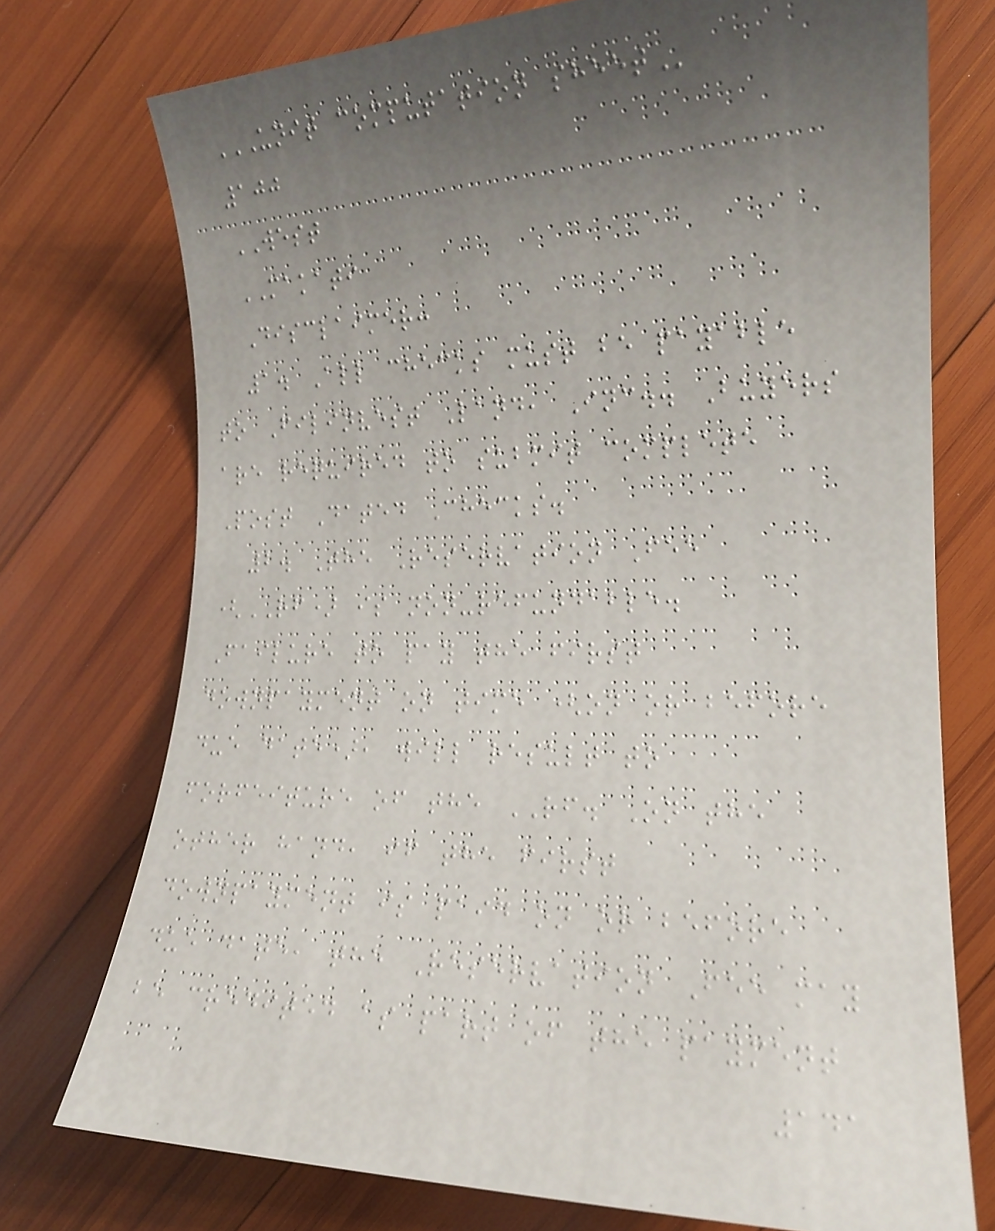UNIT COMPUTATION SHEET
100
WEST
MAKATI
Disclaimer:
1. All checks must be payable
to Filinvest Land, Inc.. Buyers
are required to submit complete
Post Dated Checks.
2. The Reservation Fee
(RF) is non-refundable.
Failure to pay the first
downpayment on time (on or before
due date), will result to
forfeiture of the RF. On the
other hand, if the first
downpayment is paid on or before
due date, the Reservation Fee may
be credited as part of the payment
141
